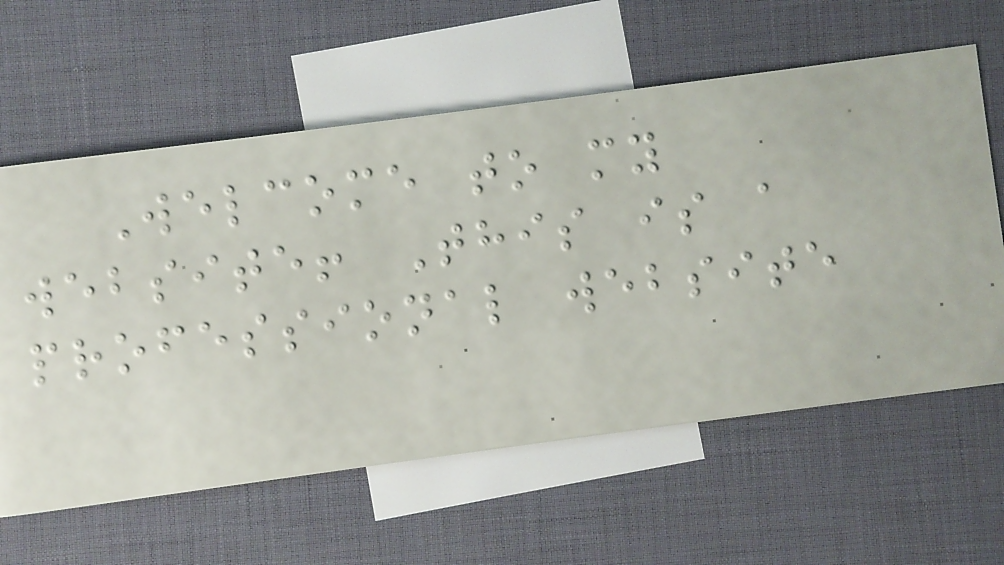Welcome to my
website! This is a
professional website
